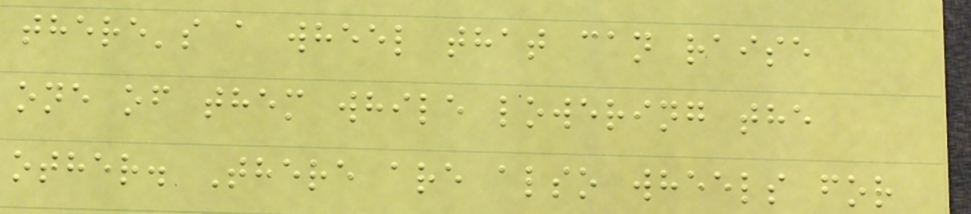there's a wheel that can raise
one of them while lowering the
other. There are also wheels for
